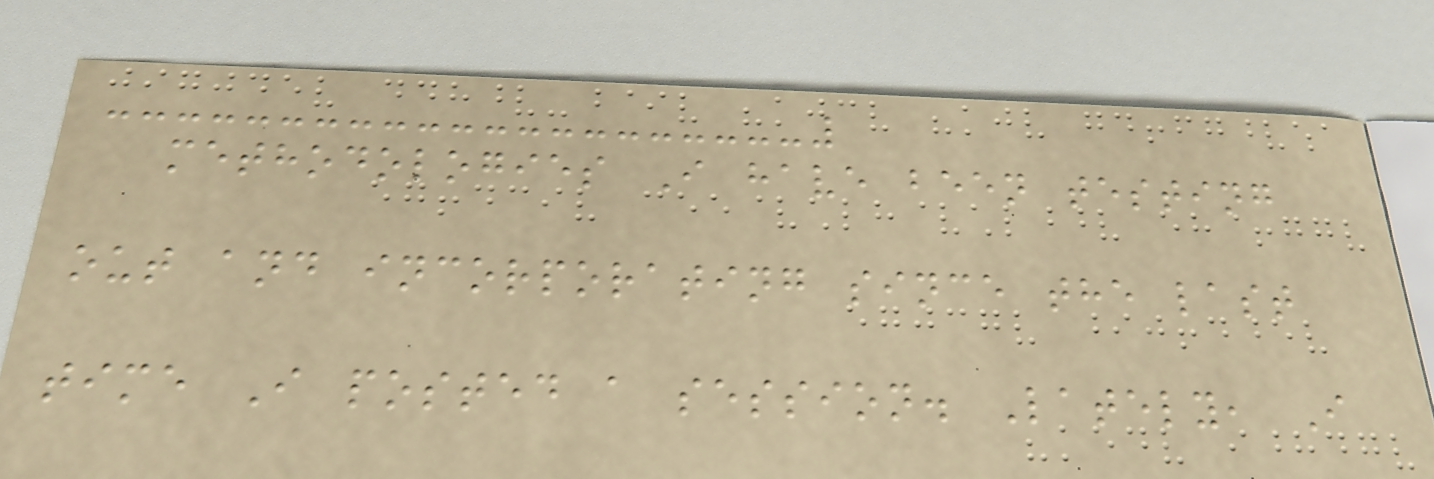methodologies I have been testing
out and incorporating since the last
time I posted a session. Lately, I
